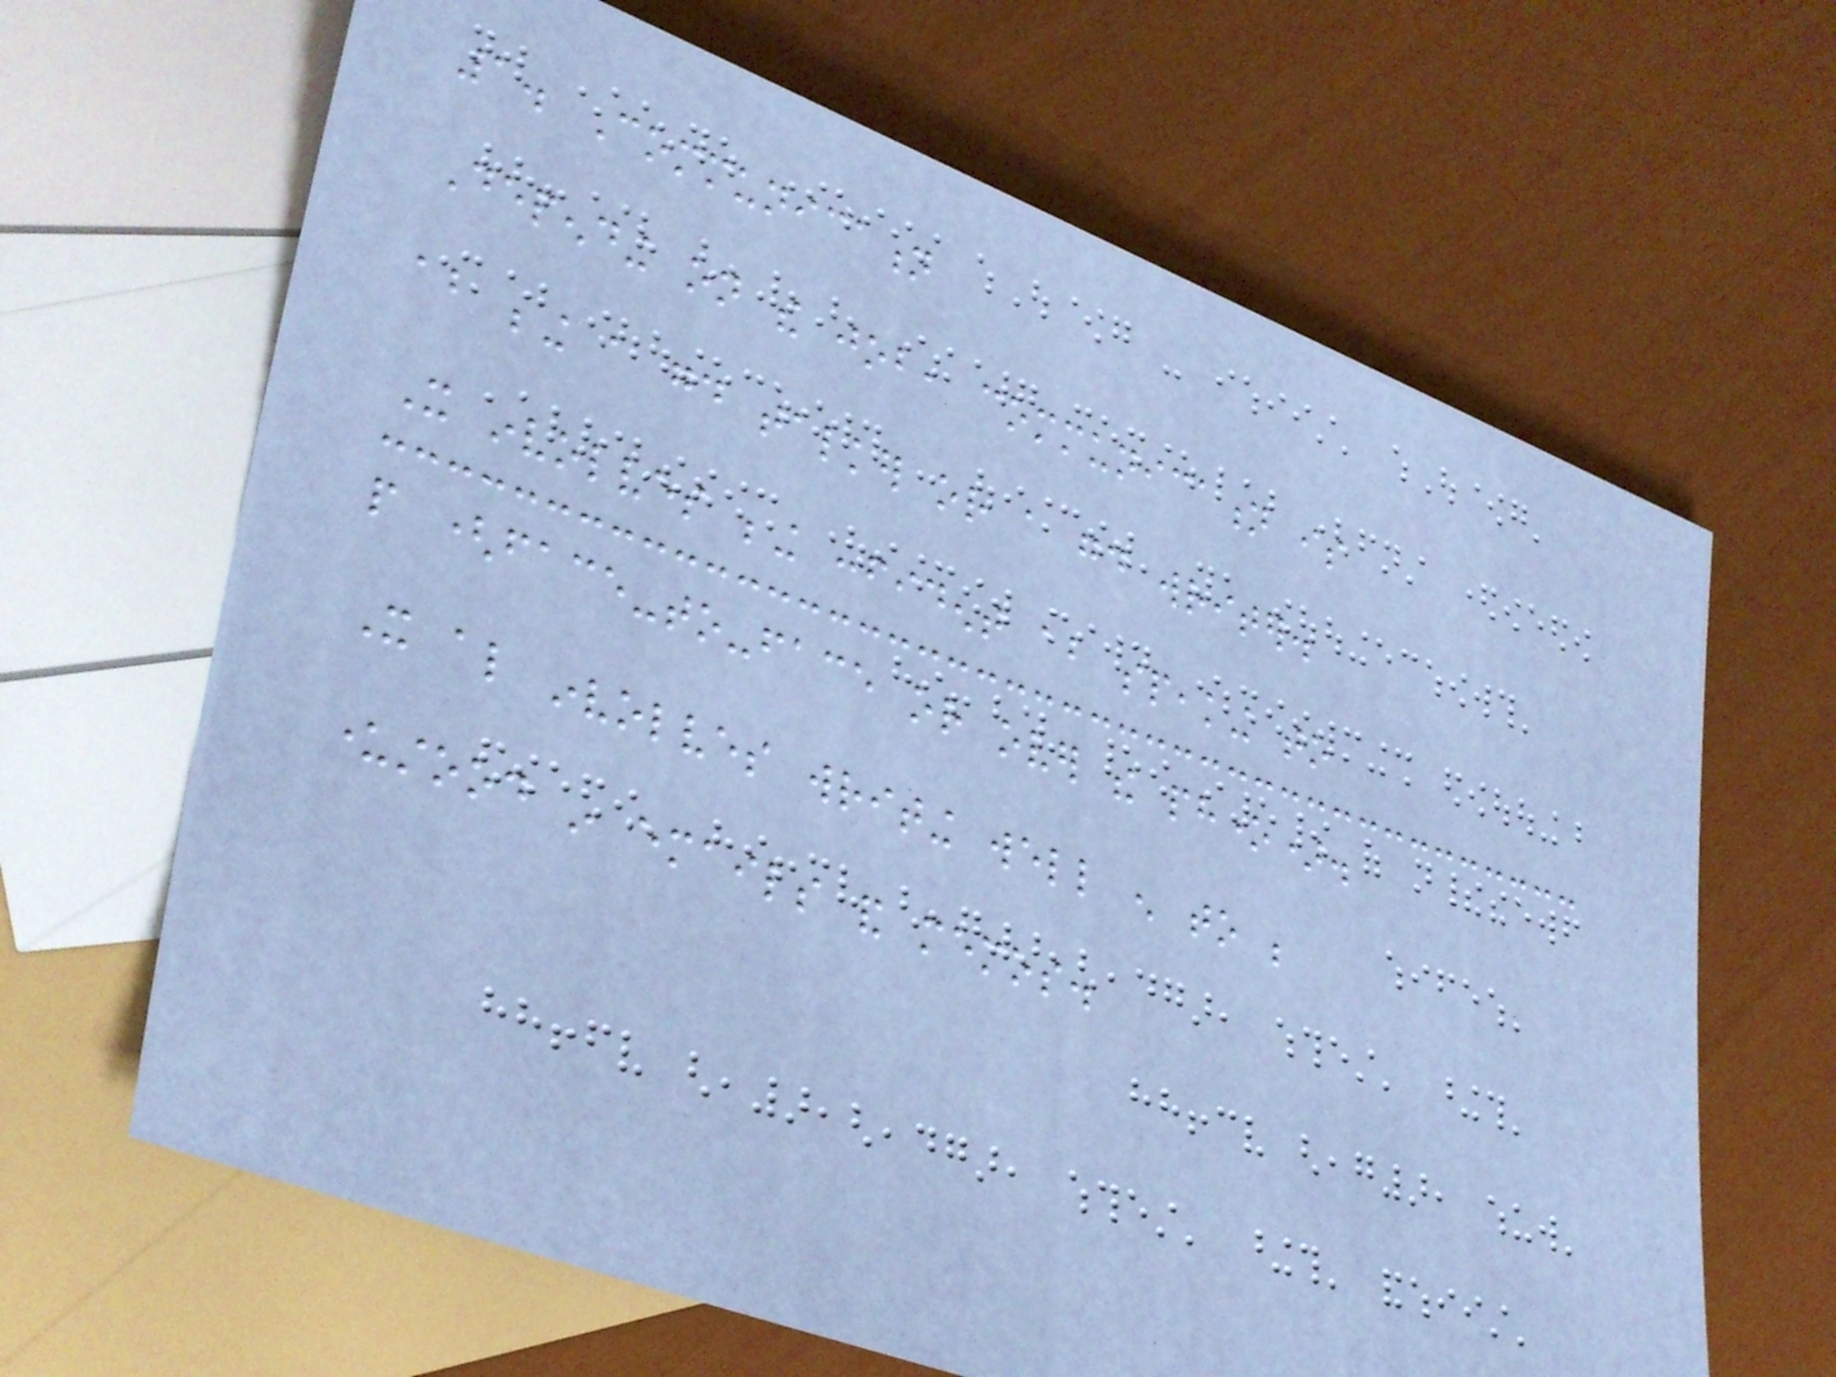1. Communication
Depending on the job, communication is
about being a good talker or a good writer.
It involves being confident about speaking to
people (face-to-face or over the phone).
It also involves writing well enough to be
understood in emails and memos.
